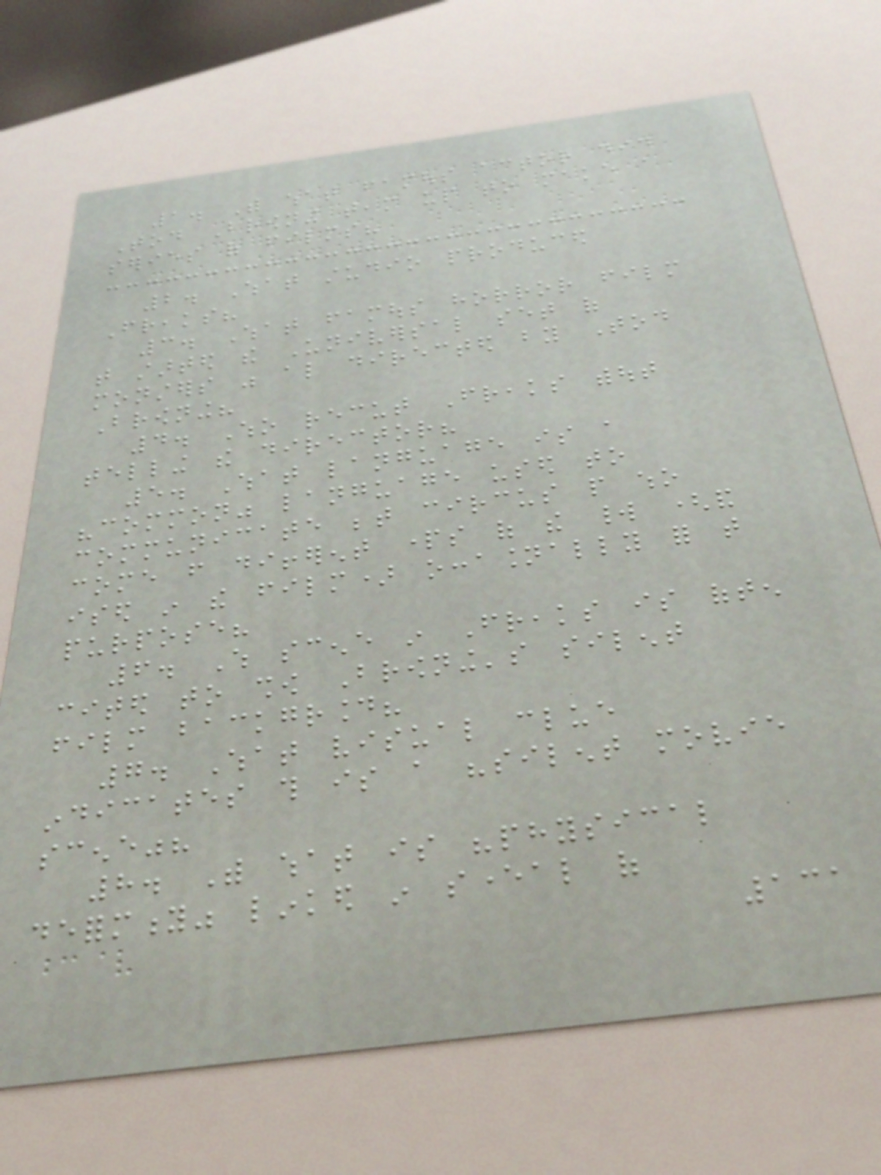1. With what famous actor did
Tod Browning team up to make a
series of films?
2. What studio produced
Freaks?
3. What famous horror film
that started the Universal set of
monsters was also directed by Tod
Browning?
4. Who recut Freaks without
telling the director?
5. What language is a
"common" language used to
communicate between circus people who
come from different parts of the world (and
ised in the film) occasionally for that
purpose?
6. Which scene in Freaks is often
cited to show Browning's silent
film background?
7. What visual clue
indicates this is a "silent movie
scene"?
8. With what is "physical
deformity" linked in several of
131
